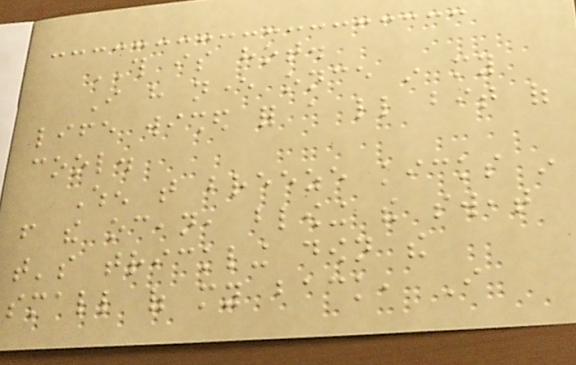THIS is hot.
I have never once in my
life wished for a little bit of
cool.
When that breeze kicks in
from the ocean, blowing the sweat
that's trickling down the
small of my back, I
